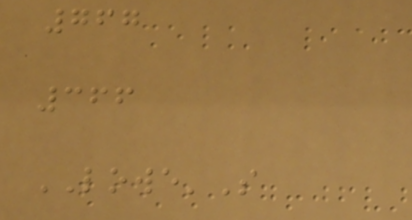767
366
LOWE'S
